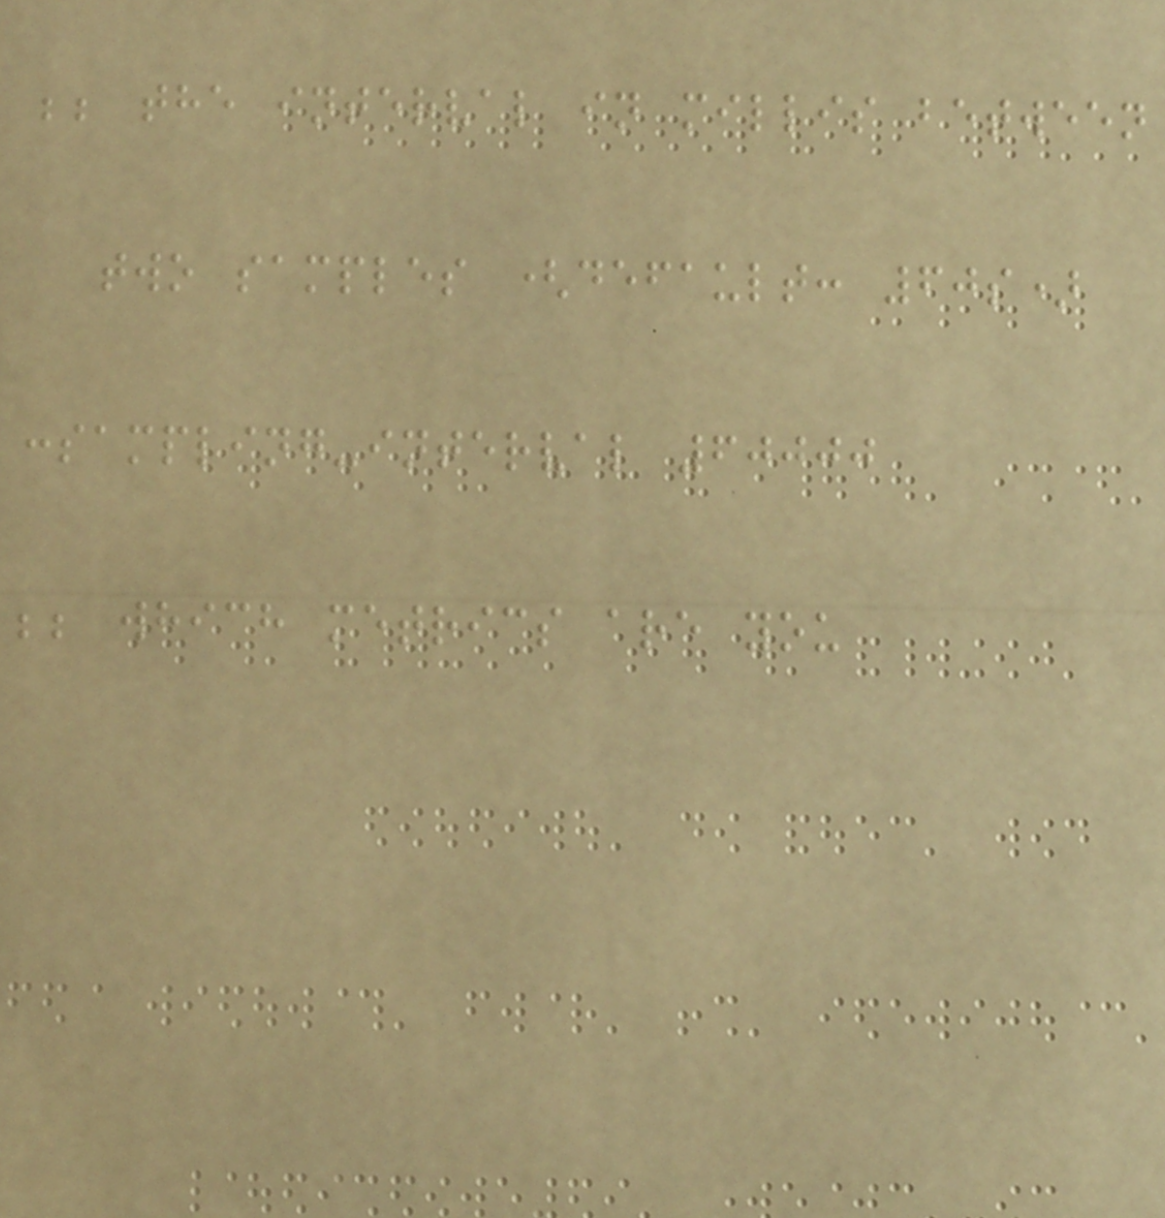;; the interval in millis between
two samples (default: 60s)
:sampling-interval 60000
;; which metrics are you
